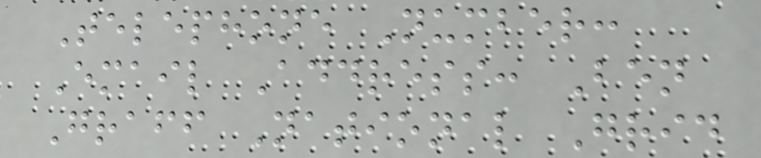Telephone Number:
Email Address: Ben
Graff National Grid
